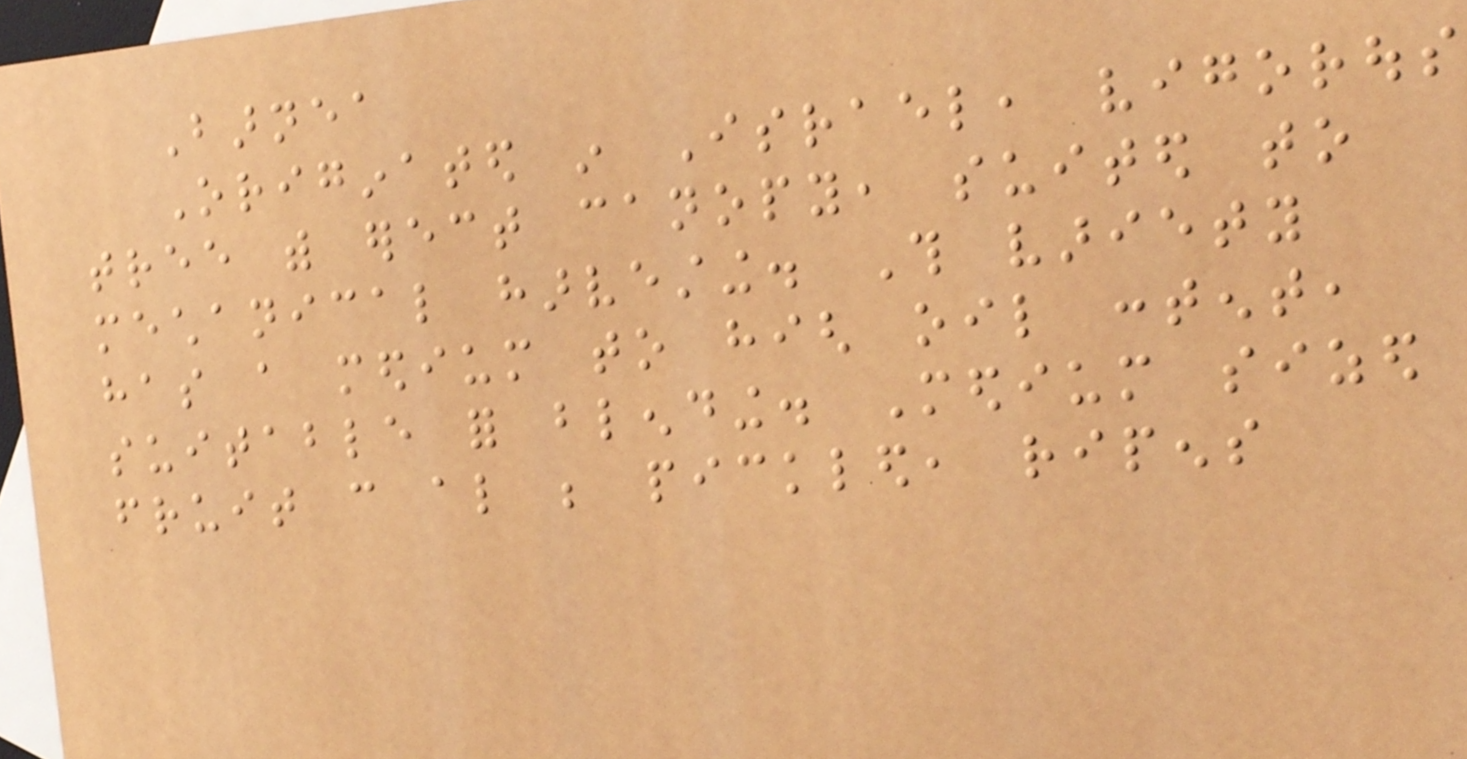Barnea
Originated in Israel, vigorous
tree with erect canopy, suited to
mechanical harvesting. This variety
has a medium to high oil content,
suitable for blending. Medium sized
fruit can also be pickled, ripens
